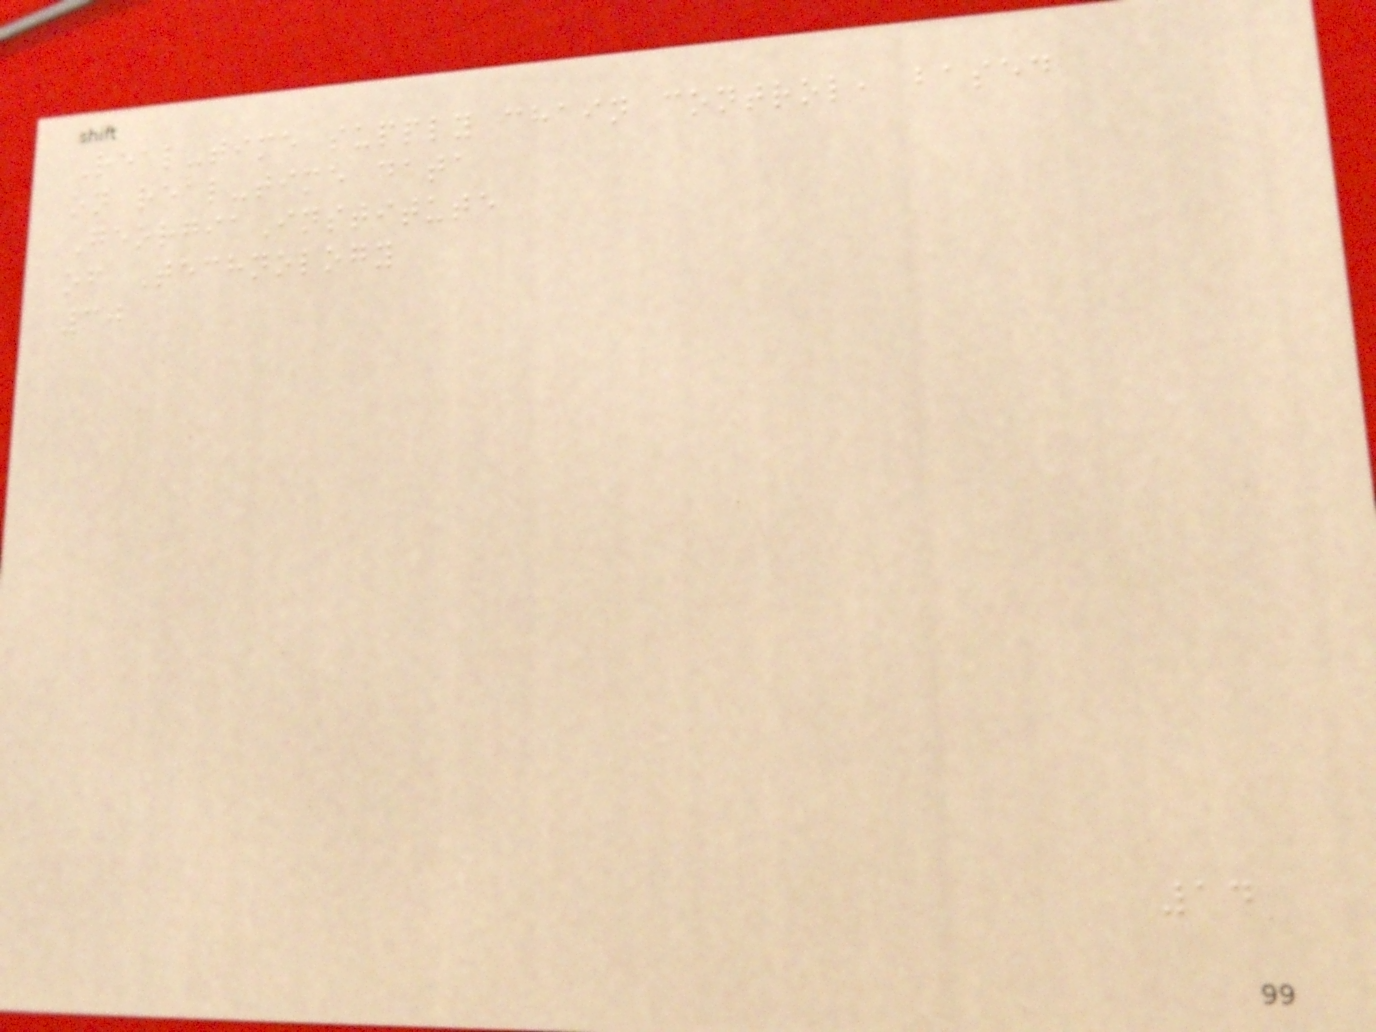Real-time supply chain control, based
on real-time data
GeorgiaInstitute
of Technology
30
14
